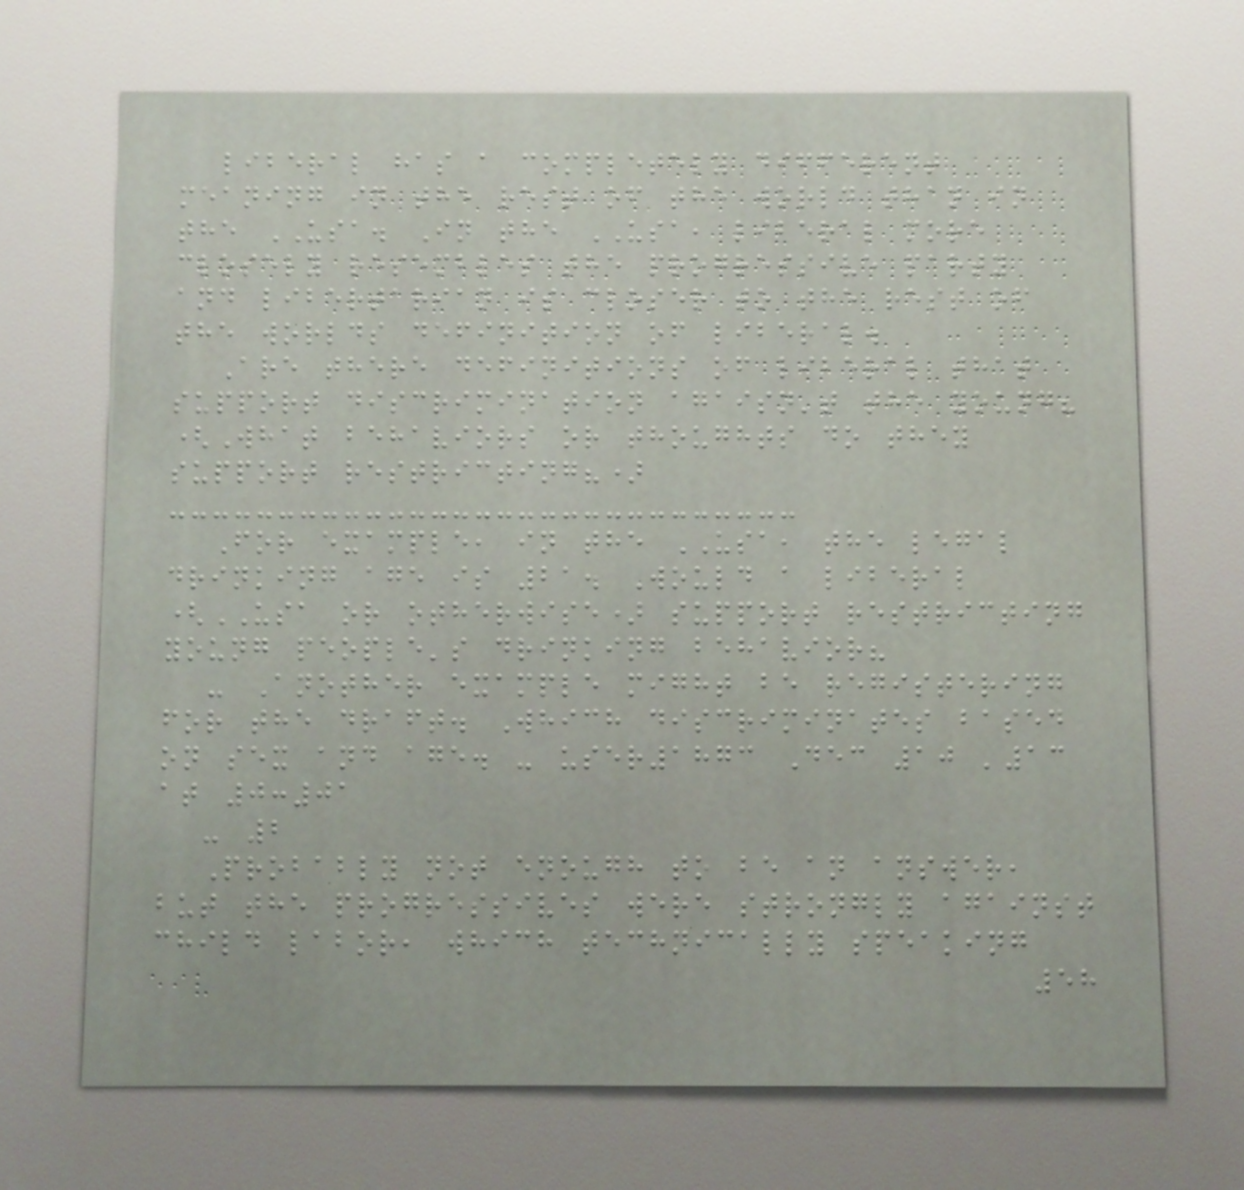liberal has a completely different
meaning in the rest of the world than in
the USA. In the USA, liberal more
closely resembles the progressive party
and libertarian is closer to the rest of
the worlds definition of liberal.
Are there definitions of liberal that
support discrimination agaisn't the young?
(What behaviors or thoughts do they
support restricting?)
For example, in the USA, the legal
drinking age is 21. Would a liberal
(USA or otherwise) support restricting
young people's drinking behavior?
- Another example might be registering
for the draft. Which discriminates based
on sex and age. - user1873 Dec 10 '13
at 0:01
- 2
Probably not enough to be an answer,
but the progressives were strongly against
child labor, which technically speaking
58
